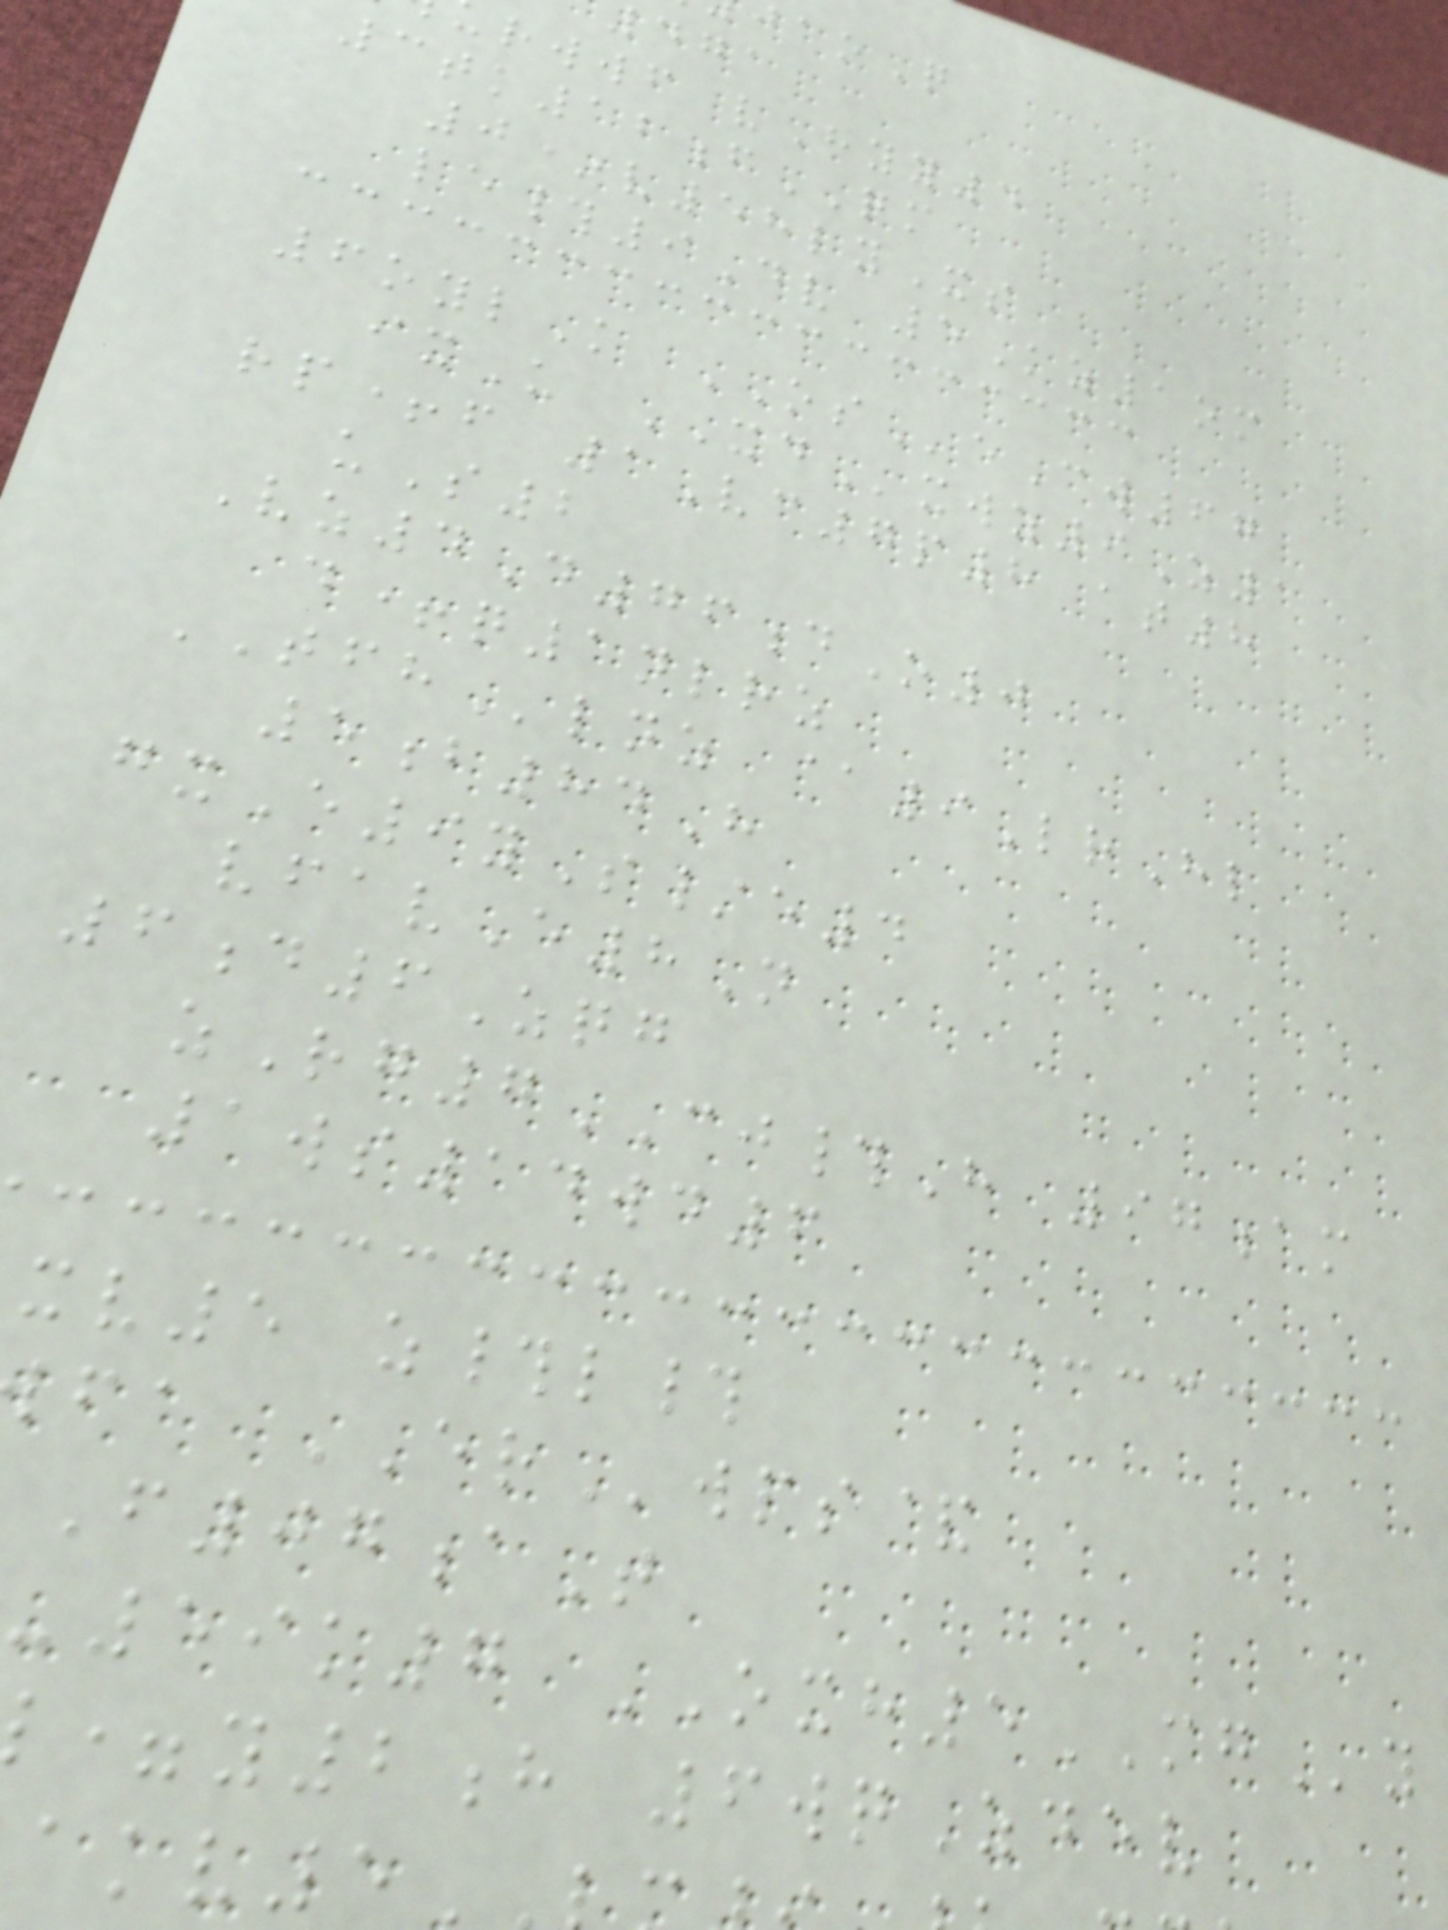rwwf vHyy4
3tk12fQM
0*v58lyXs
le#9Dv 5Kz1om
6oylK OSeCw67
ixU XDxwz9Z1
rp+f 1Vc7p8 at8
uS2
Vz4D76dO0
d+q1nlrz
TFHlnz @9LrHl
5b84H
gxE9yS/e4
vfavE8N
6d6Zqg
zRg7CJ#H 97am
1ws14wd6
xv5 z#l#
fa ERwps&
F07aT
-59k7 OXH5MGy
=y2h 6wqZdev
